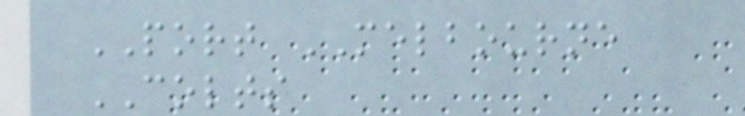PORT MELBOURNE
COLTS
